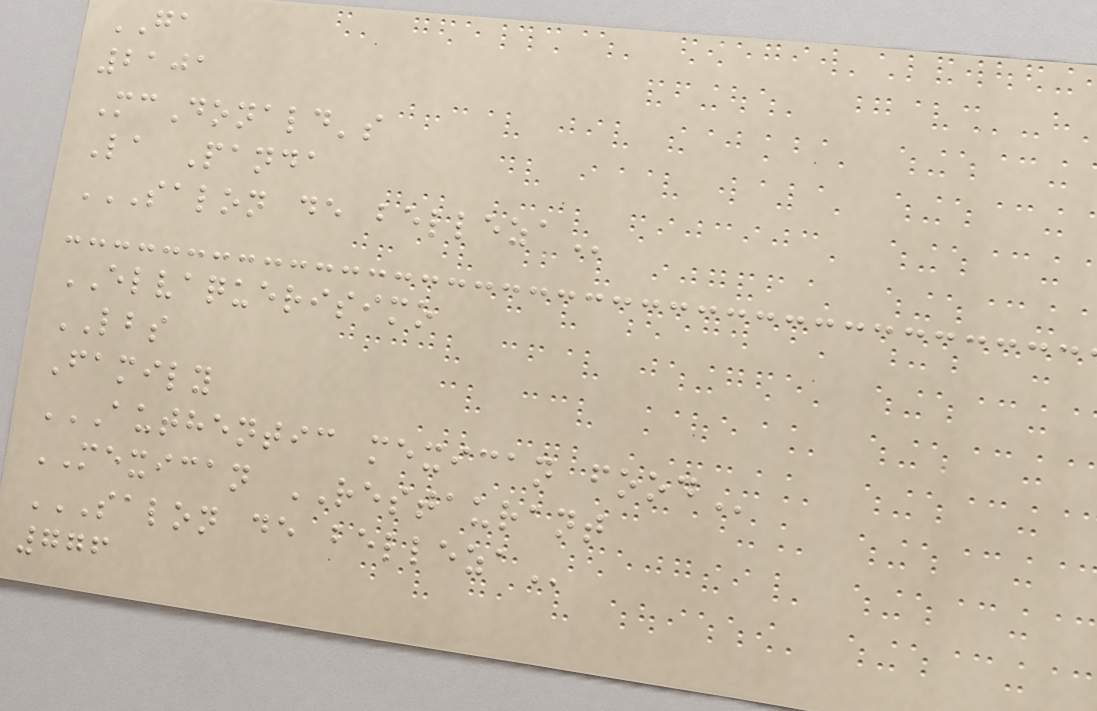GA
2101
McDonald's
La Panda
SALON DE BELLEZA
ELVAQUERISIMO
LBS
Family
AUTHENTIC MEXICAN FOOD
MEXICAN RESTAURANT
SALON DE BELLEZA
776
